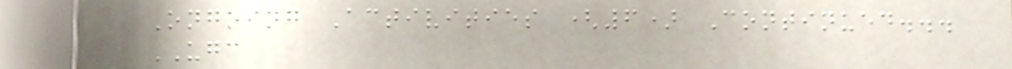Ongoing Activities (6) Continued...
UGC
